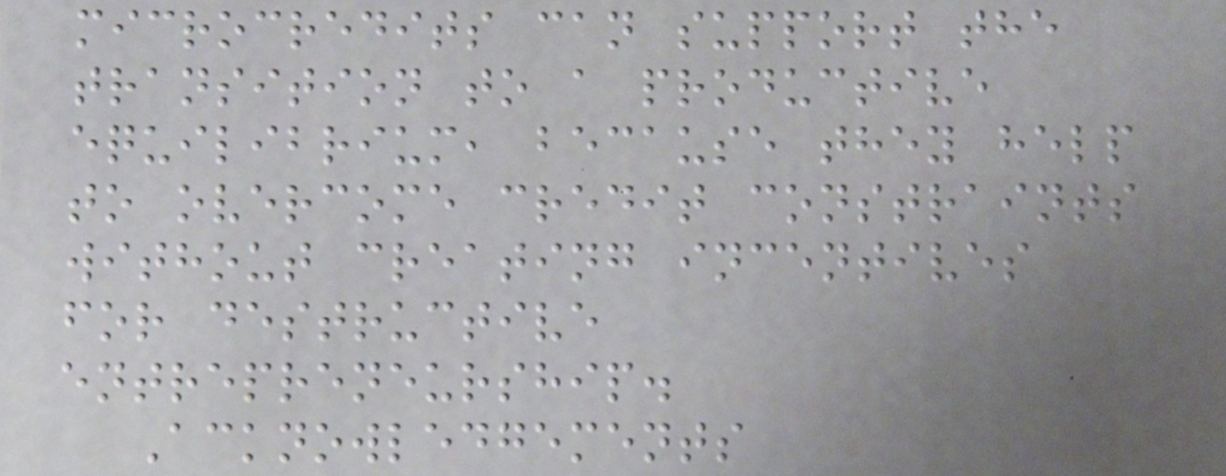microcredits can support the
transition to a productive
equilibrium, because they help
to overcome credit constraints
without creating incentives
for destructive
entrepreneurship.
Acknowledgements
